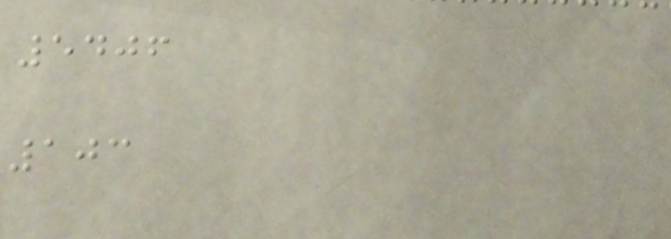5406
103
